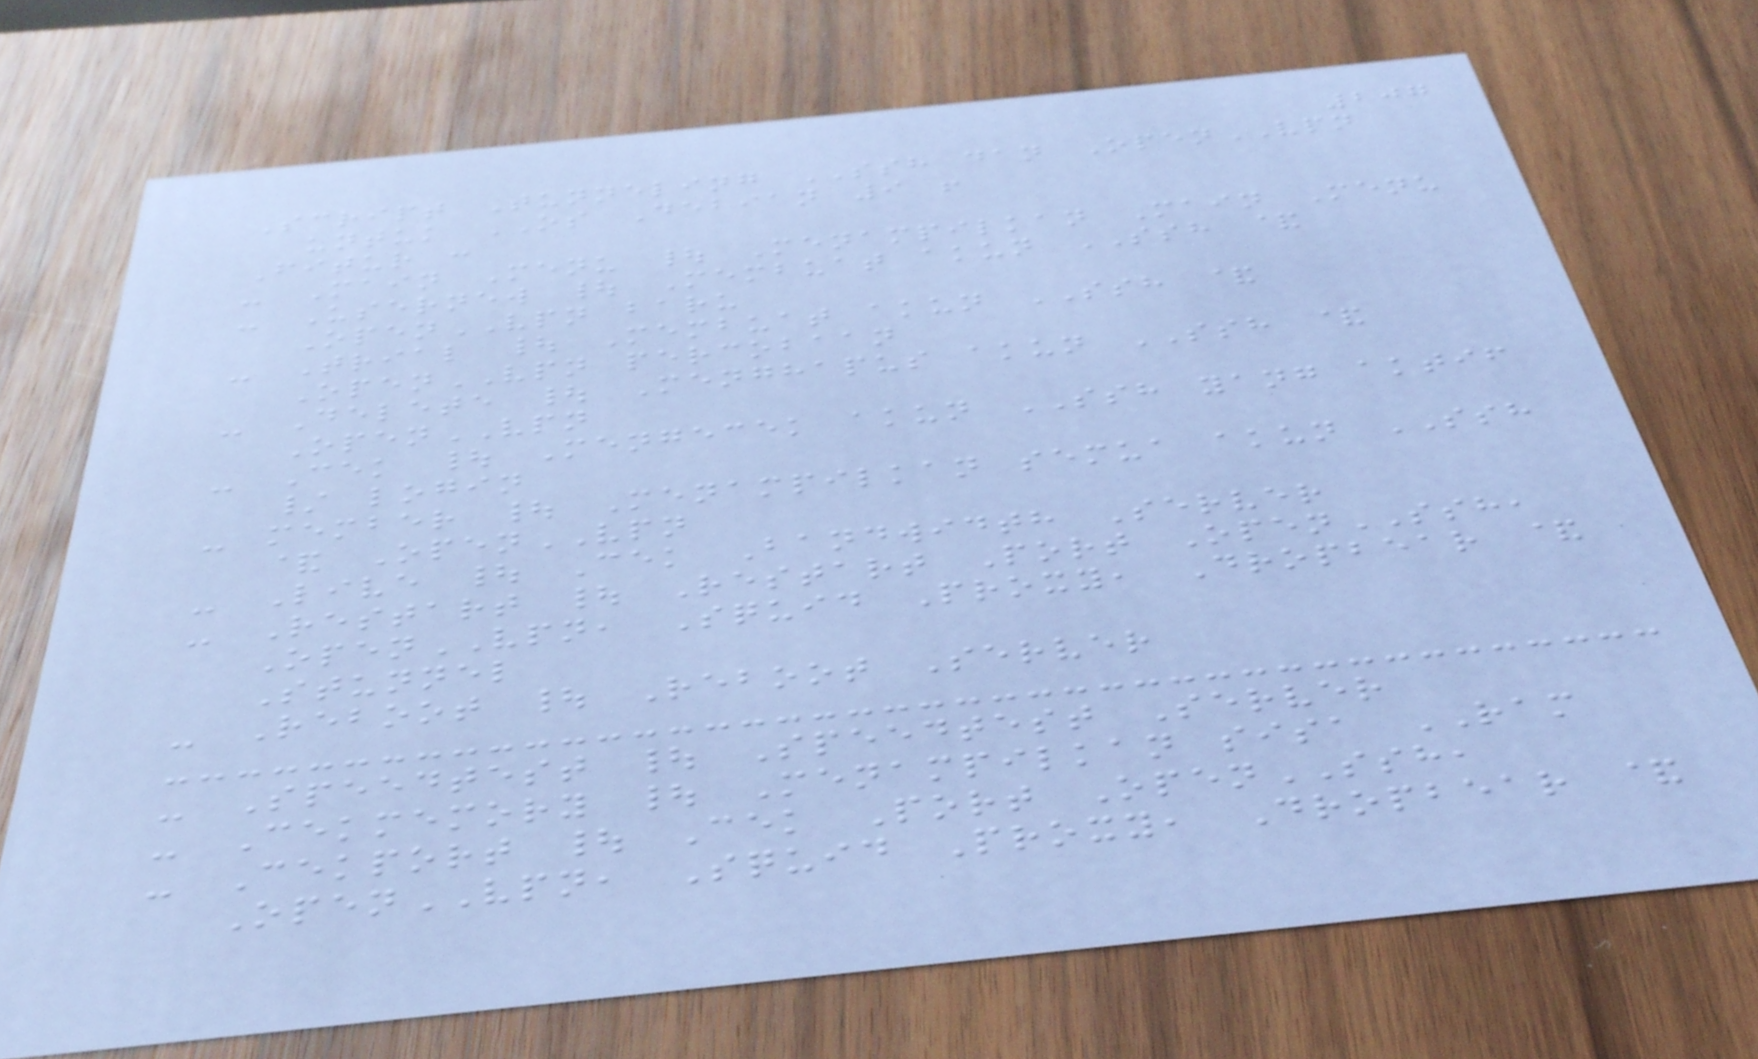207
Script Tunneling SSH dan OpenVPN
untuk OS Debian 9 !
Fitur :
- Main Menu | Menampilkan Main Menu
- Usernew | Membuat akun SSH &
OpenVPN baru
- Trial | Membuat akun SSH &
OpenVPN percobaan
- Delete | Menghapus akun SSH &
OpenVPN
- Cek | Mengecek akun SSH yang aktif
/ login
- member | Menampilkan semua akun SSH
& OpenVPN
- Live | Cek Bandwidth Server
- Restart | Restart Port OpenSSH,
OpenVPN, Squid Proxy, Dropbear &
Stunnel
- Reboot | Reboot Server
- Speedtest | Speedtest Server
- Cekmemory | Menampilkan sisa RAM
- Cekport | Cek Port OpenSSH,
OpenVPN, Squid Proxy, Dropbear &
